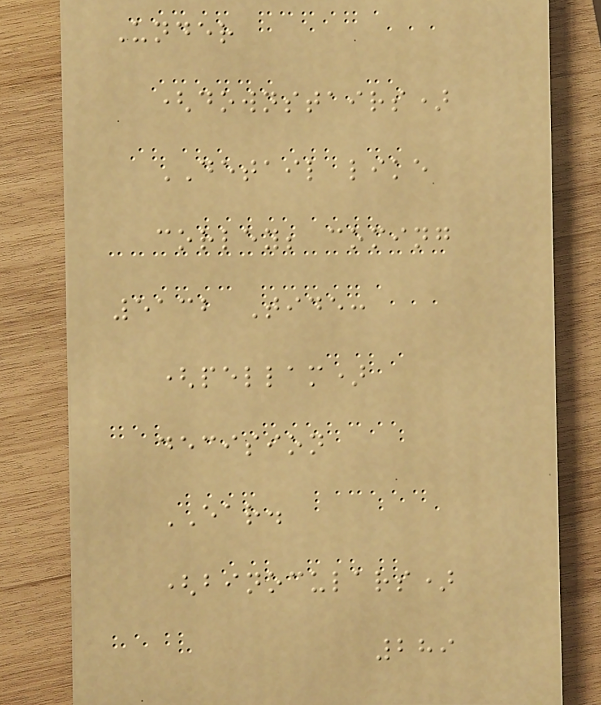Under
(downstairs)
DETAIL like
corley; coming
5132 Tide:
(pellam)
decision
EAR.
(binoculars)
289
